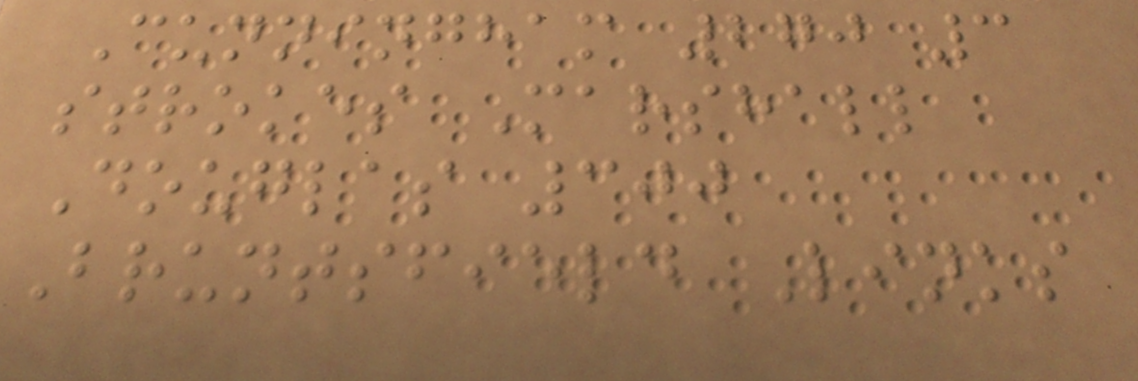Cunningham 270 3
strokes Marshall
Douglas 300
Bruntsfield Links
